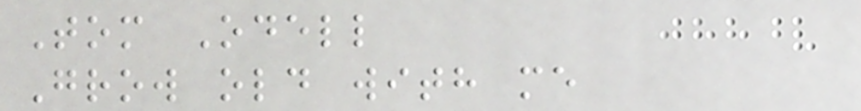Tom Odell
Grow old with me
